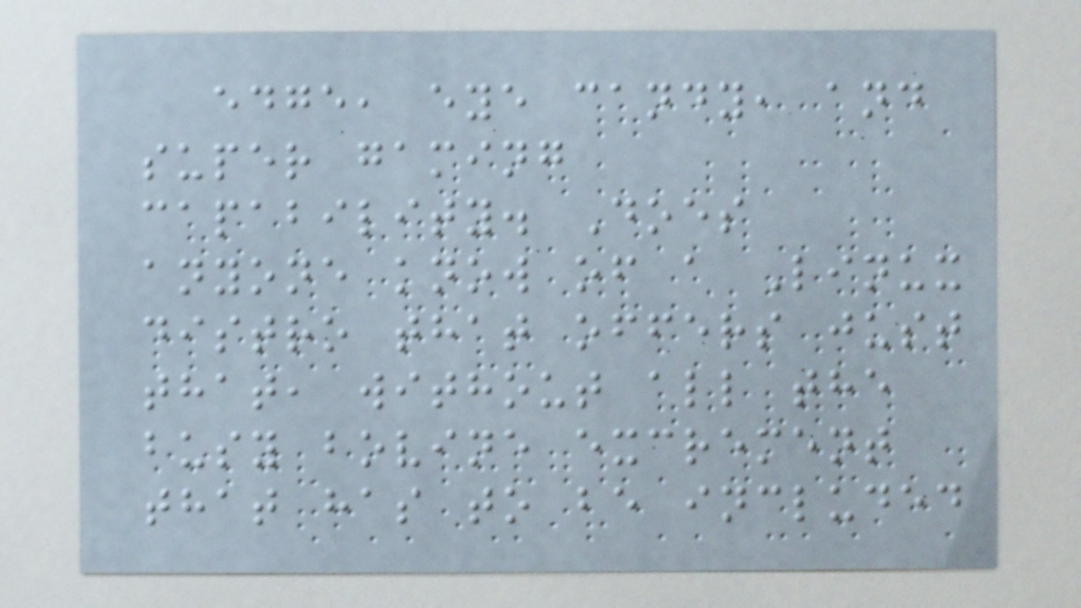edge, eye candy, and
super gaming
capability. Does
anyone know of a Linux
distro that offers just
that, without all the
busy bovine excrement
that has to be included
